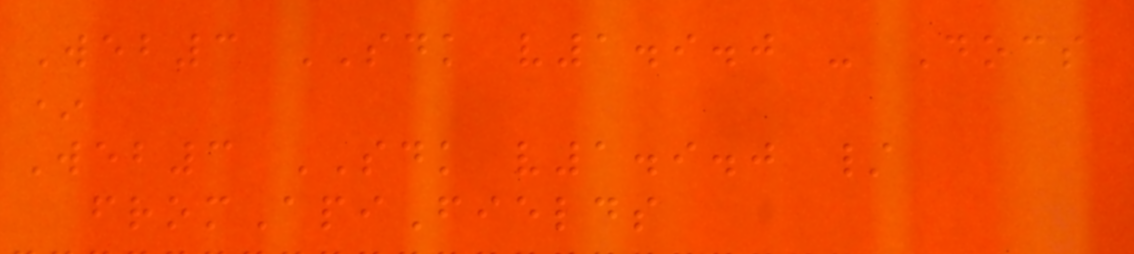Web3 SDK v1.9.0 - Docs
*
Web3 SDK v1.9.0 /
fromApiFields
